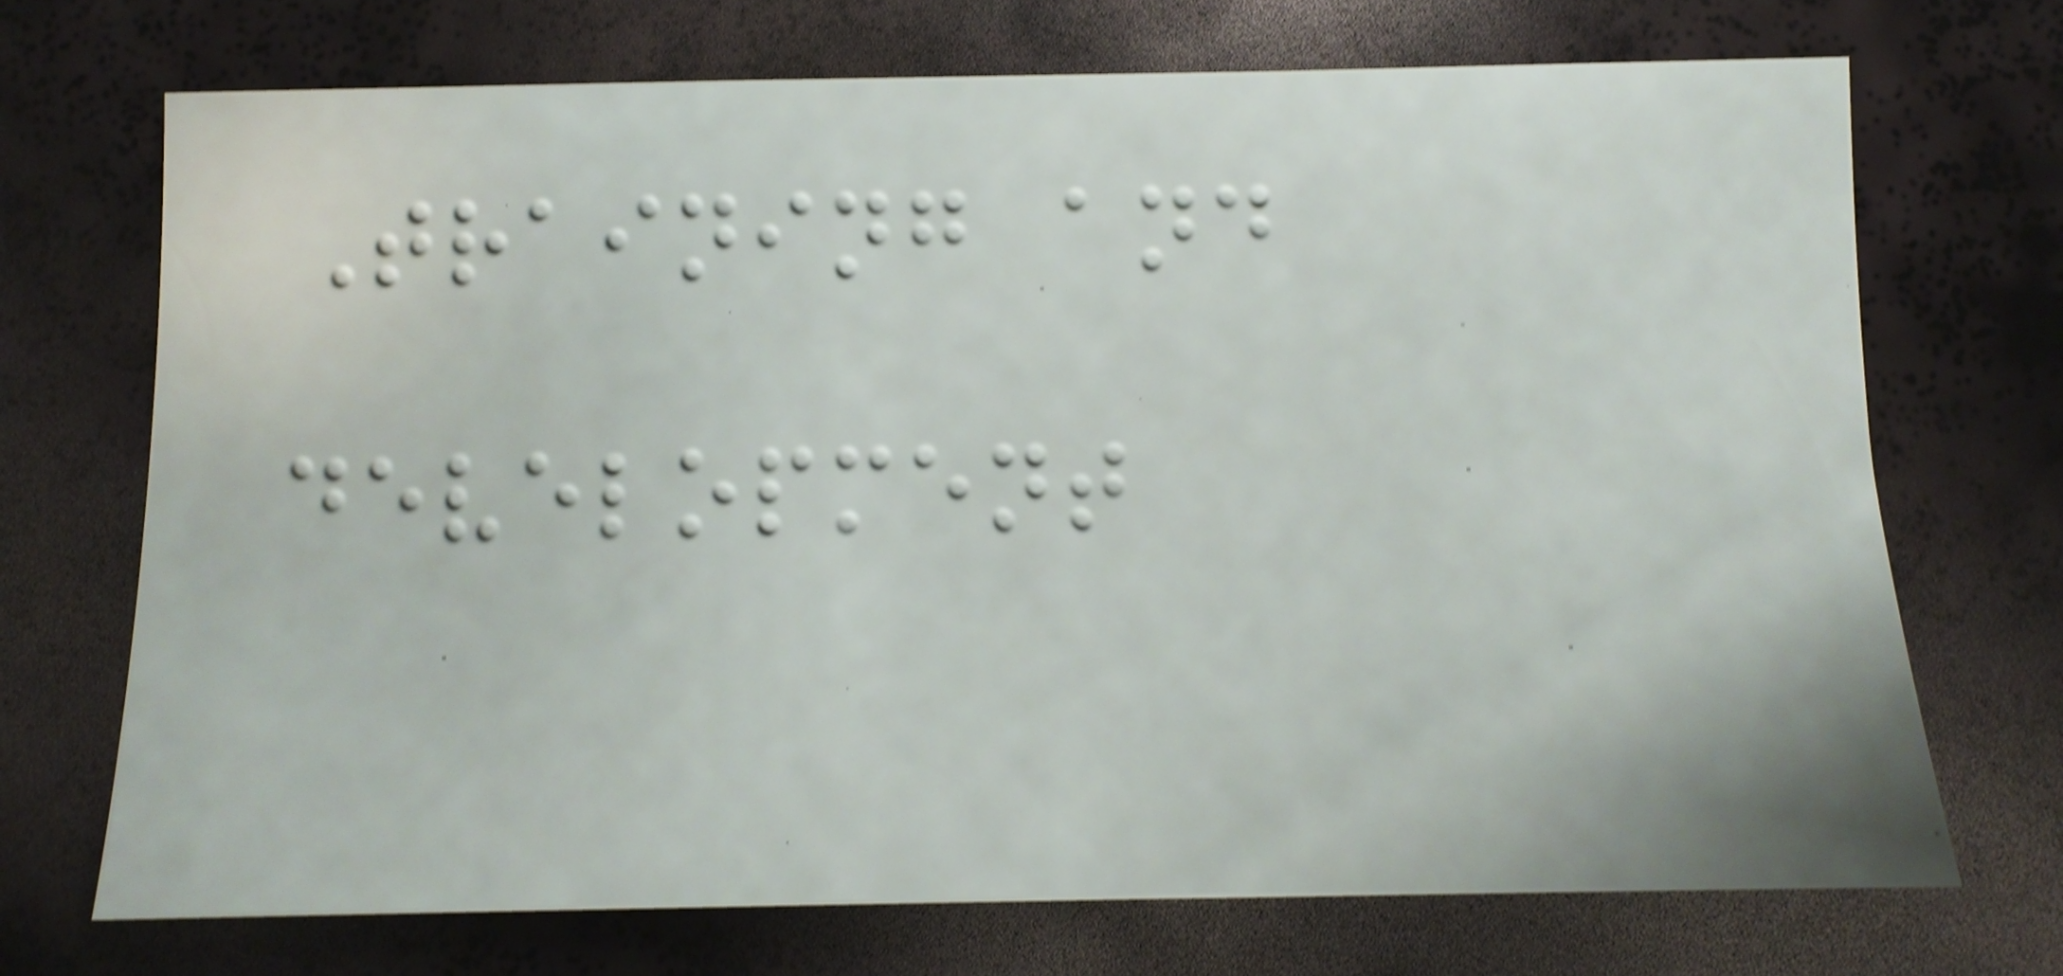Training and
development
